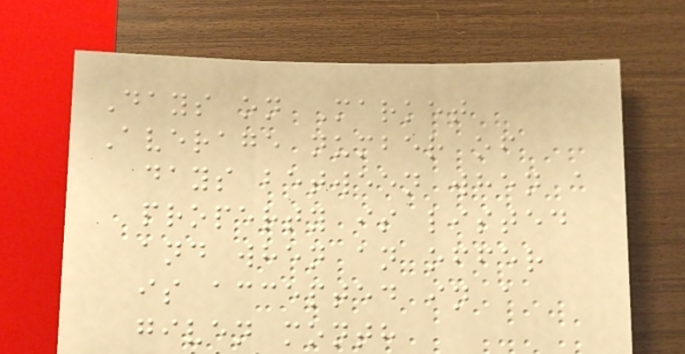Days on Market
Average number of
days between when a
property is listed
and when an offer
is accepted in a
given month
